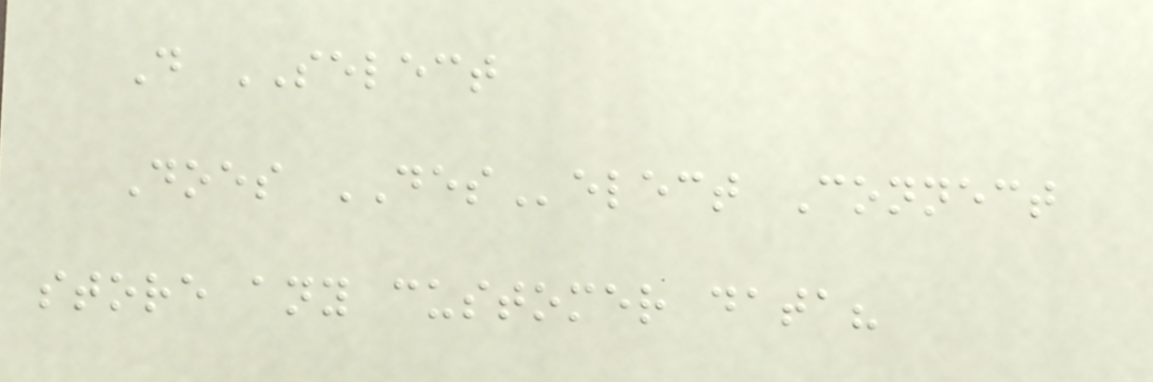D SELECT
Does DESelect Connect
store any customer data?
